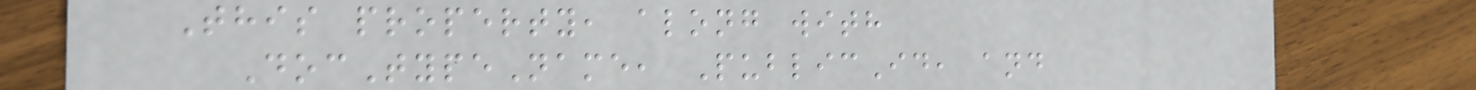This property, along with
DocTypeName, PublicId, and
